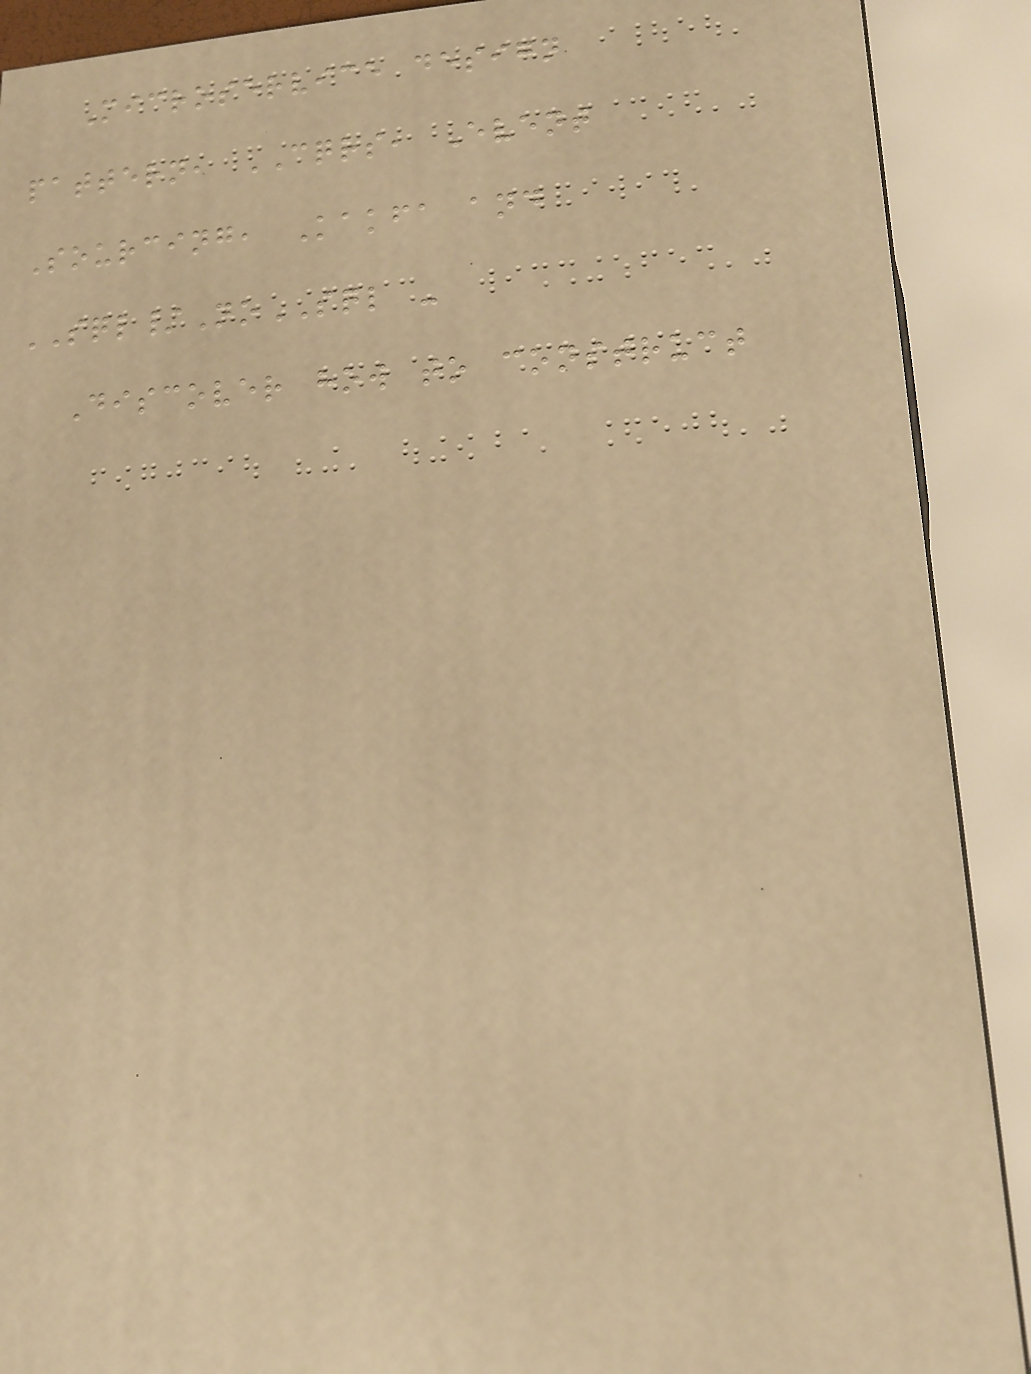Microservice design
pattern, CQRS, Event
Sourcing, Kakfa and
SQL/NoSQL -
Discover how to construct
